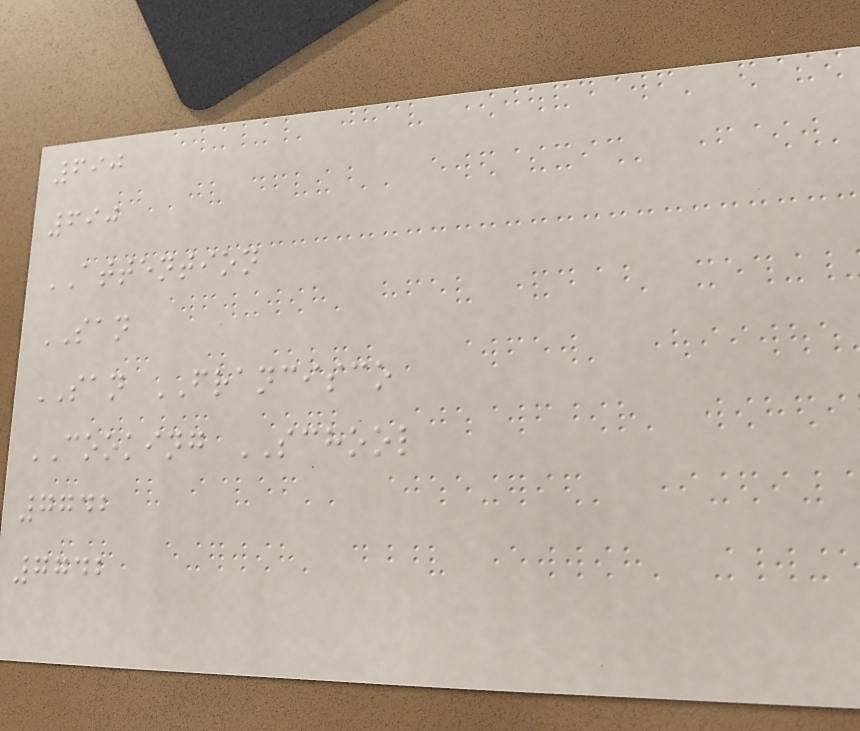690
690
ATTENTION
SAN
SAN FRANCISCO
COOKING SCHOOL
7742
7742
